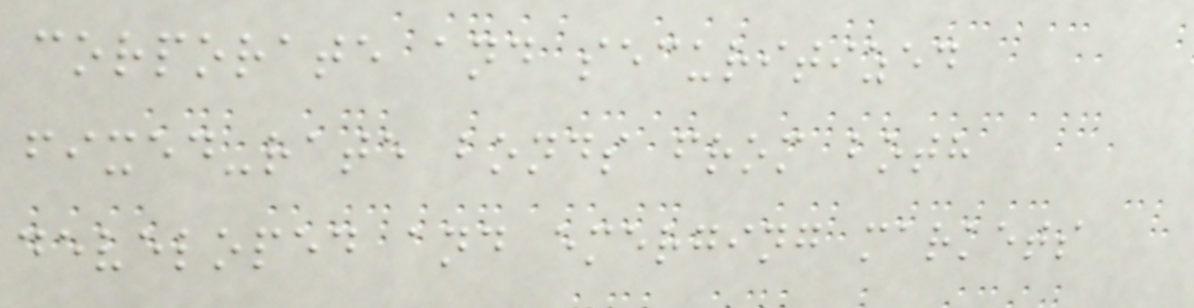corporate and securitized
fixed-rate bonds from both
developed and emerging markets
